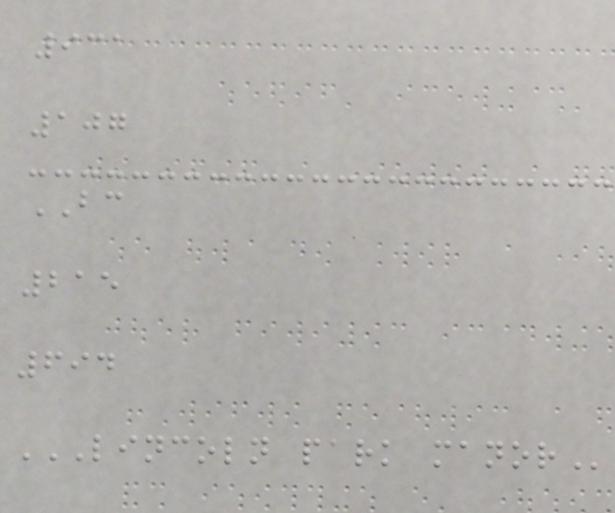931
107
BC
215
694
LINCOLN PARK MANOR
